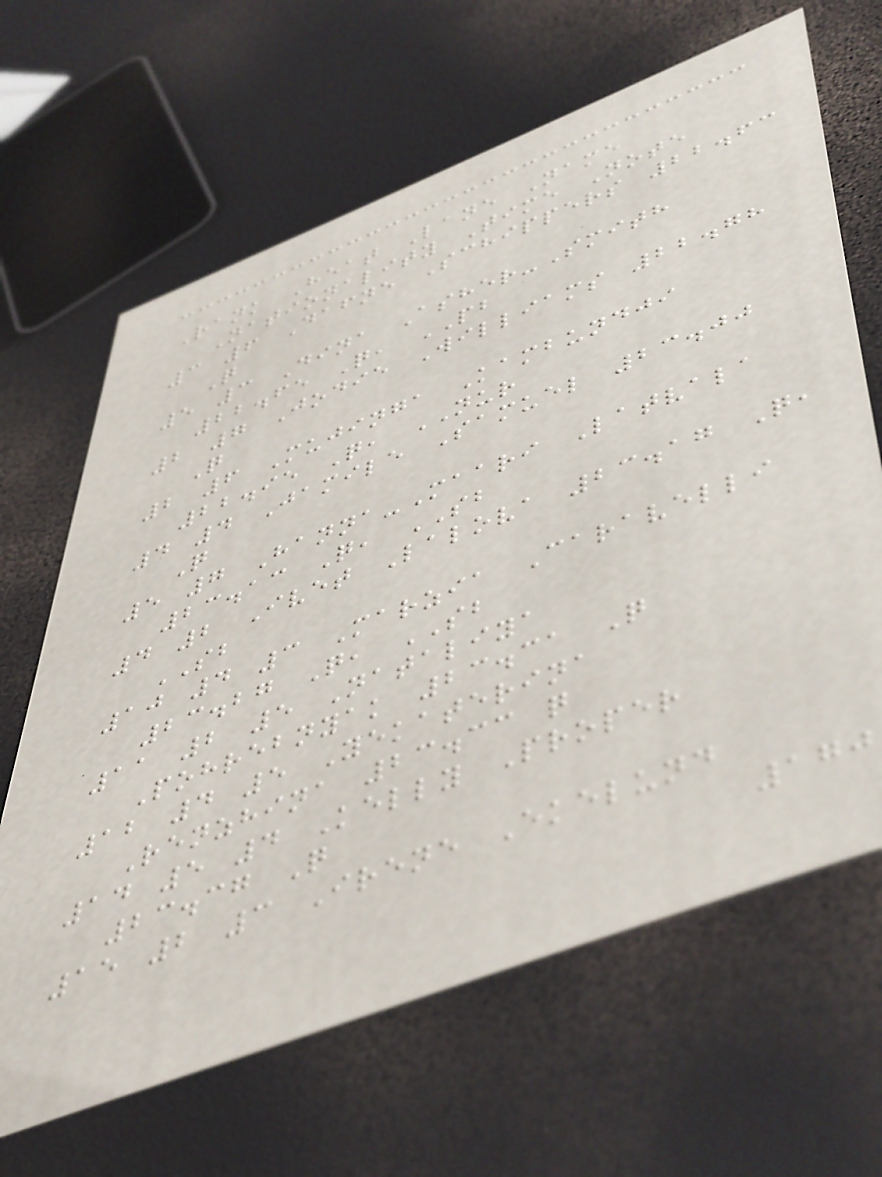Rank Heat Lane Name
Nationality Time Note
3 6 Dafne Schippers 22.63
Q
5 3 Dina Asher-Smith
22.65 Q, PB
2 7 Jodie Williams 22.78
Q
2 6 Mujinga Kambundji
22.95 Q, NUR
4 4 Jamile Samuel 23.00
Q
5 7 Hanna-Maari Latvala
23.13 Q, SB
4 2 Ivet Lalova 23.17 Q,
SB
10 4 3 Marzia Caravelli
23.27 Q, SB
11 2 5 Nataliya
Pohrebnyak 23.31 Q
12 4 5 Yekaterina
Renzhina 23.33 q
14 5 4 Kelly Proper
23.37 Q
15 2 3 Irene Ekelund
170
